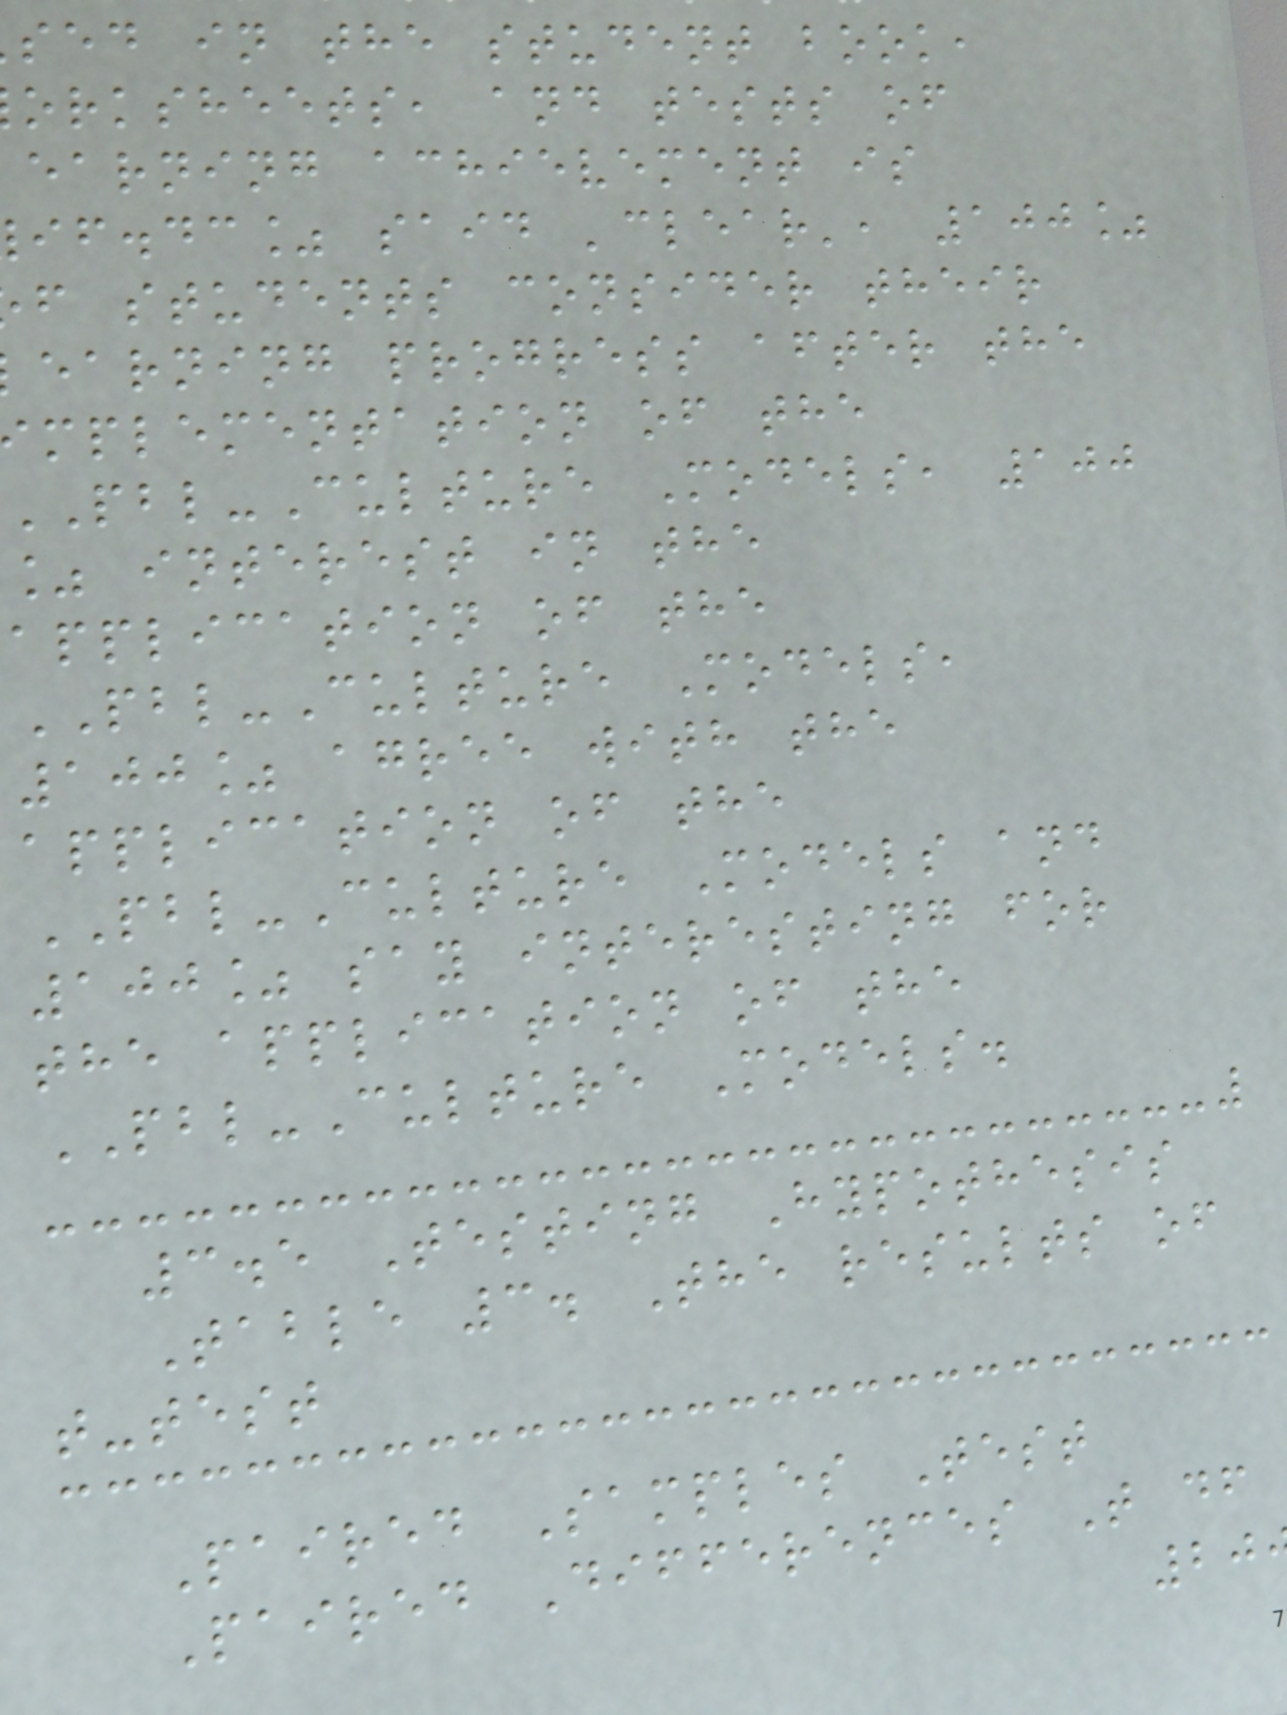sed in the student book,
orksheets, and tests of
earning achievement is
if.dc% said 'clear', 100%
f students consider their
earning progress after the
mplementation of the
PBL-Culture Models, 100
% interest in the
application of the
PBL-Culture Models,
100% agree with the
application of the
PBL-Culture Models and
100% say interesting for
the application of the
PBL-Culture Models.
3.5 Testing Hypothesis
Table 3. The results of
t-test
Paired Samples Test
Paired Differences T df
